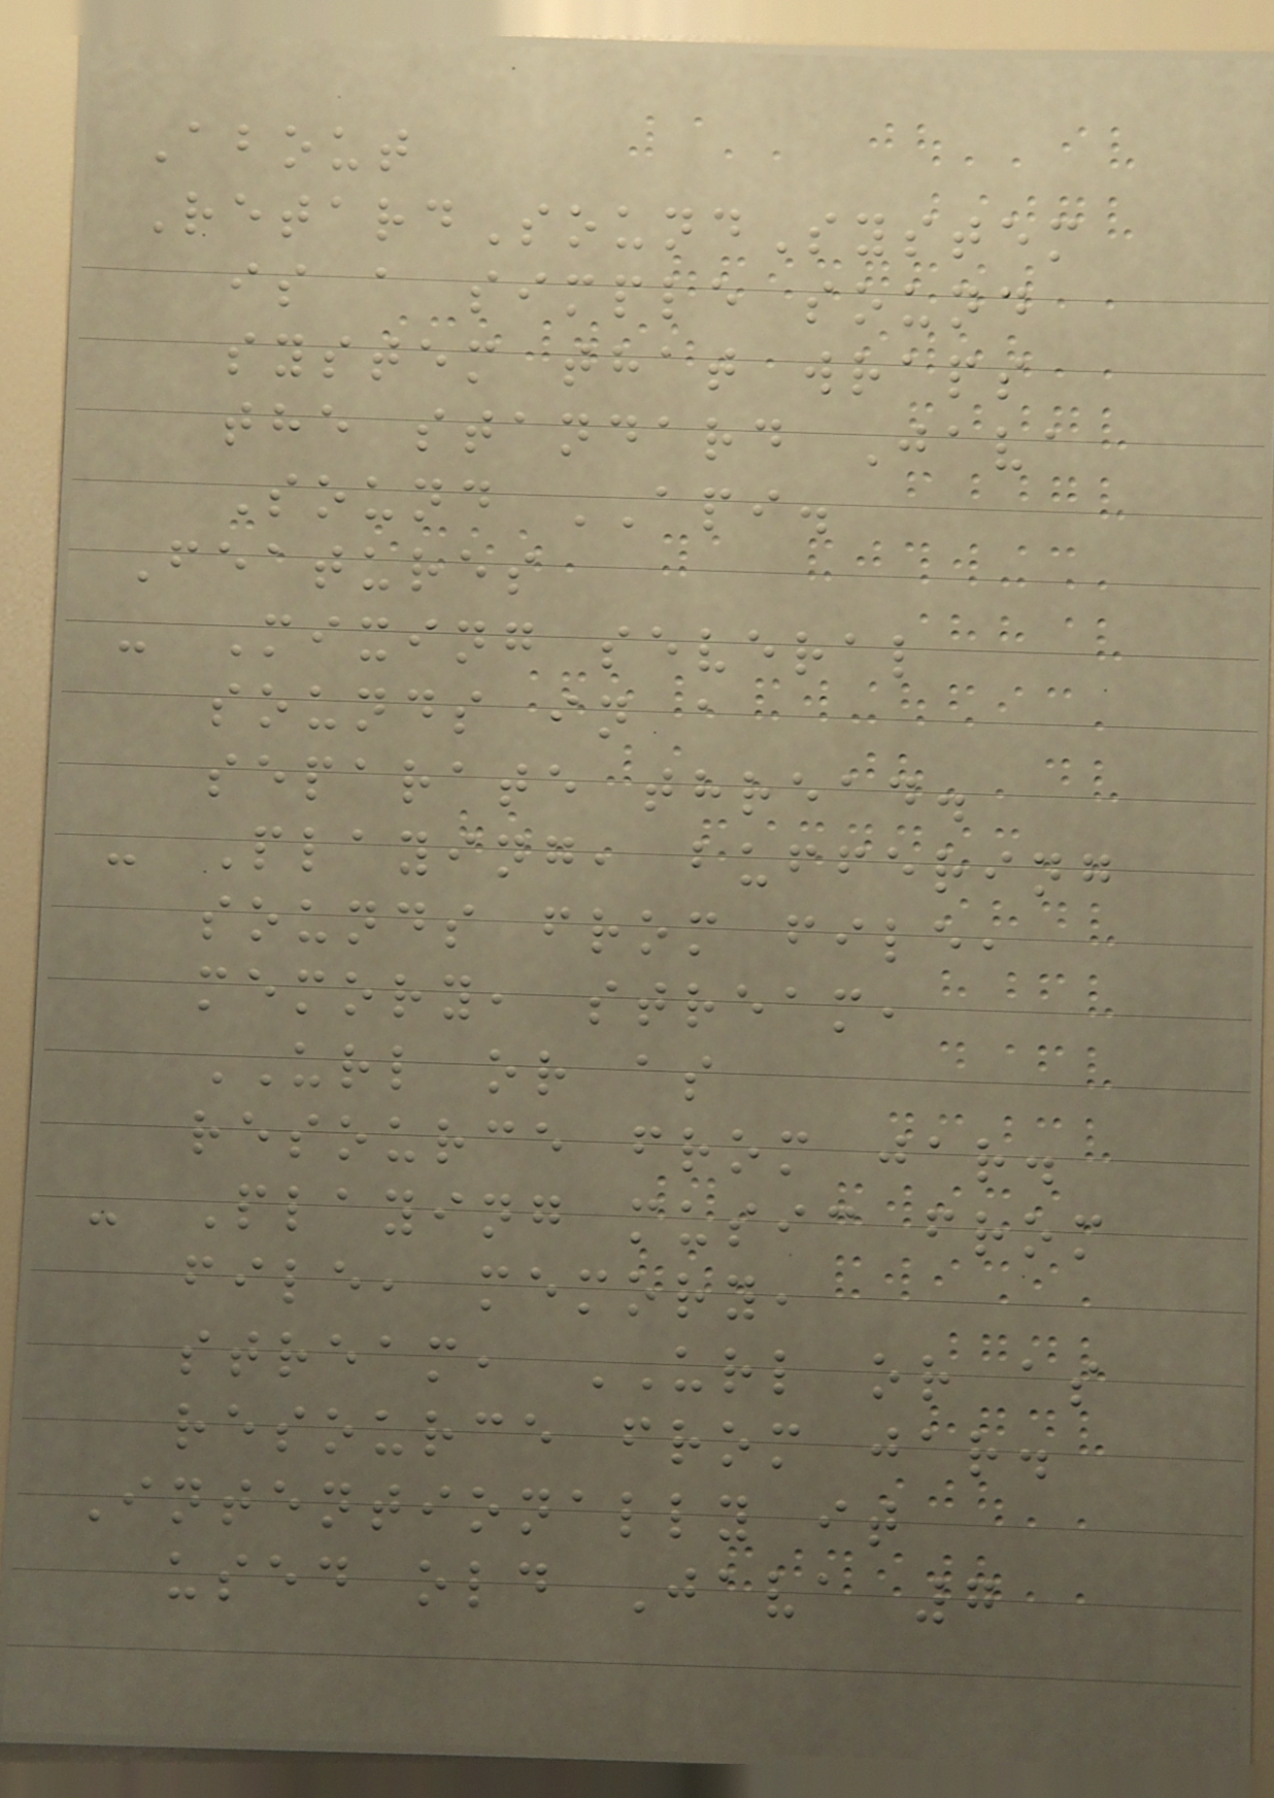About
RetardSoundSystem
is a simple sound
system that wraps
the standard Java
Sound API.
Features
- Mixing several
sounds in a
separate thread.
- Playing, buffering
sounds from file,
memory, stream,
URL or as
resource from jar.
- Playing music from
file, memory,
stream, URL or as
resource from jar.
Intentionally it
used old Java 7
